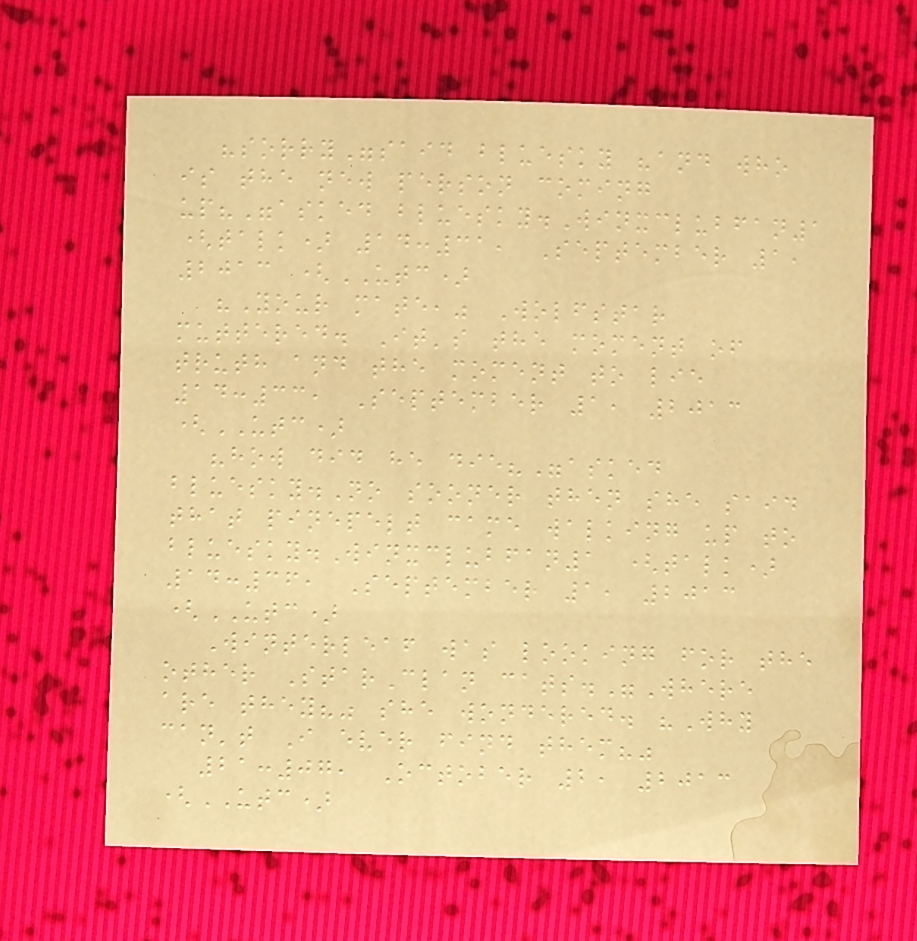"sorry"said bluesky "and who
is the new person coming
up?"asked bluesky.Winxclubfan1
(talk) 14:31, September 1,
2013 (UTC)
"Your mate," Wolfstar
muttered. It's the moment of
truth and the moment to lie
14:33, September 1, 2013
(UTC)
"how did he die?"asked
bluesky.No sooner then she said
that pinepelt came walking up to
bluesky.Winxclubfan1 (talk)
14:36, September 1, 2013
(UTC)
Winterleaf was looking for the
other StarClan cats."Where
are they?" she wondered. "Why
can't I ever find them?"
21:07, October 2, 2013
(UTC)
